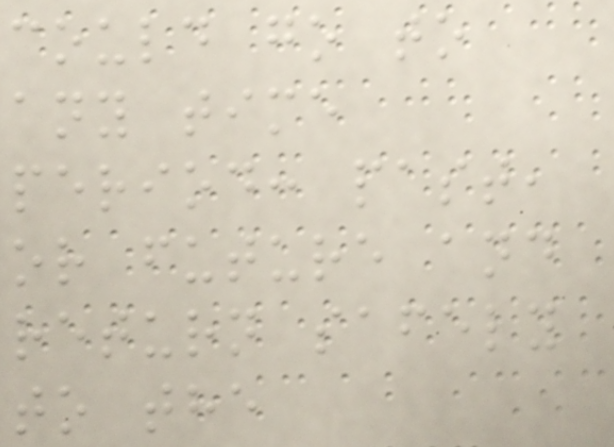could go to
any time
period: past,
or future and
return safely
to the
